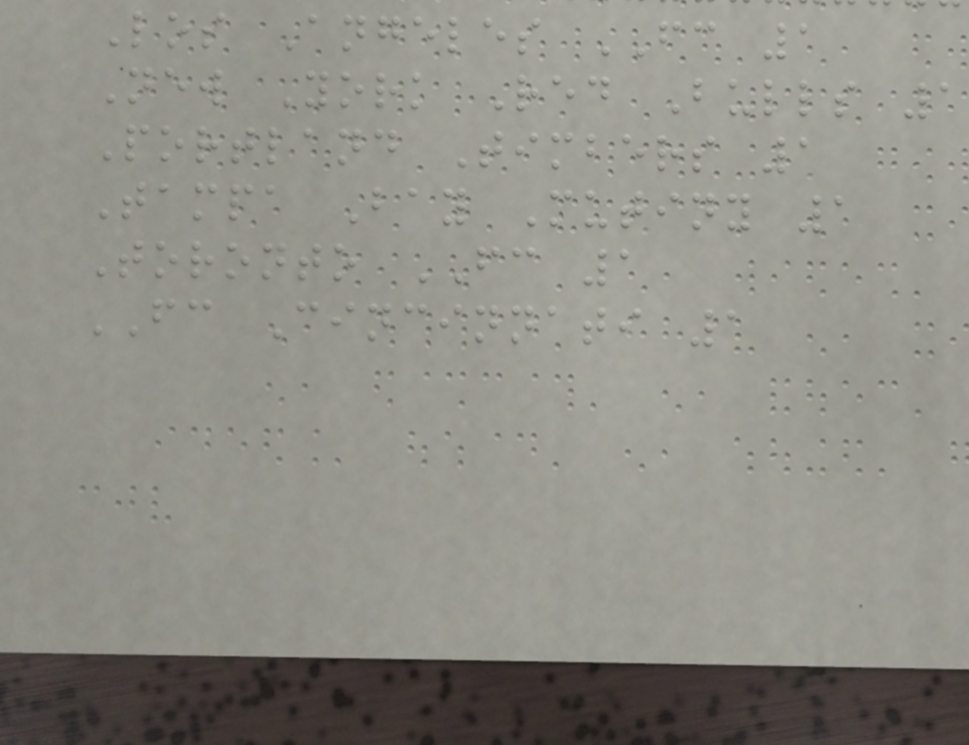Los Angeles FC 1
New York Red Bulls 1
Portland Timbers 1
Tampa Bay Mutiny 1
Toronto FC 1
FC Cincinnati 1
